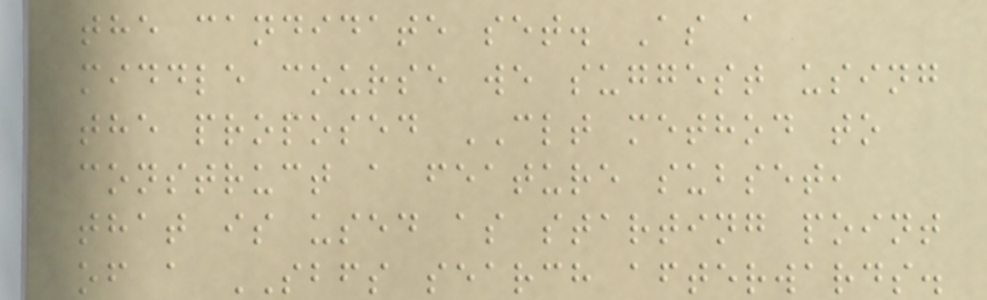the candidate set. As a
middle course we suggest using
the proposed CLT method to
construct a feature subset,
that is used as starting point
of a SBFS search afterwards.
